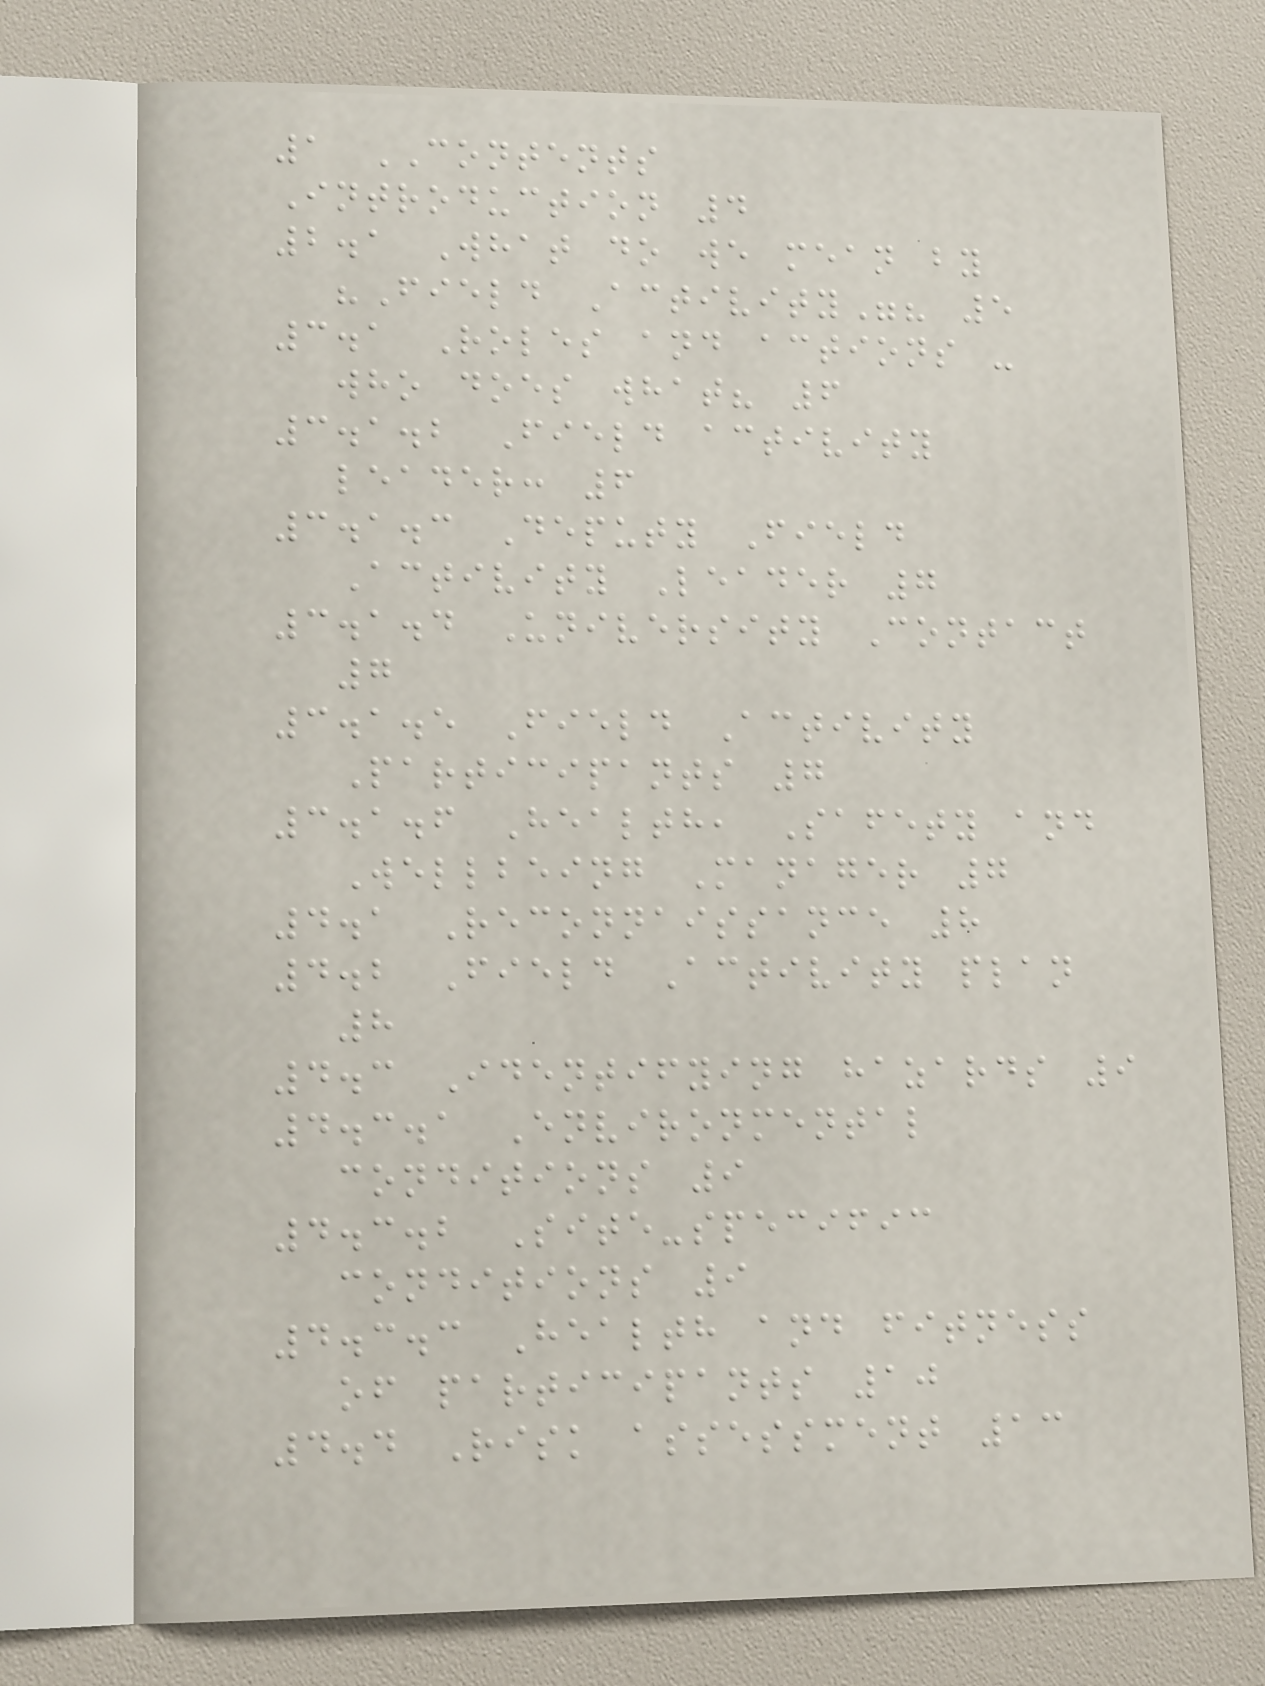1 CONTENTS
Introduction 4
2.1 What do we mean by
"Field Activity"? 5
3.1 Roles and actions -
who does what? 6
3.1.2 Field activity
leader: 6
3.1.3 Deputy Field
Activity Leader 7
3.1.4 University Contact
7
3.1.5 Field Activity
Participants 7
3.1.6 Health, Safety and
Wellbeing Manager 7
4.1 Reconnaissance 8
4.2 Field Activity plan
8
4.3 Identifying hazards 9
4.3.1 Environmental
conditions 9
4.3.2 Site-specific
conditions 9
4.3.3 Health and fitness
of participants 10
4.4 Risk assessment 13
